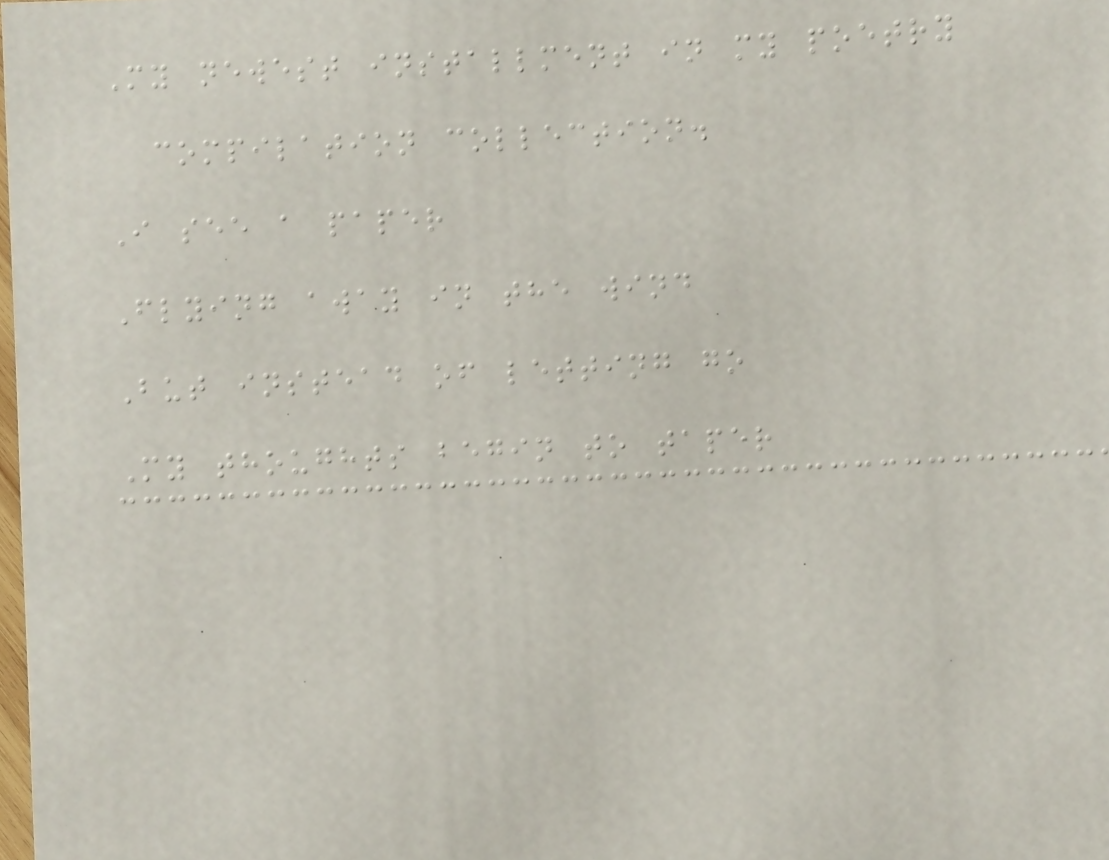My newest installment in my poetry
compilation collection.
I see a paper
Flying away in the wind
But instead of letting go
My thoughts begin to taper
